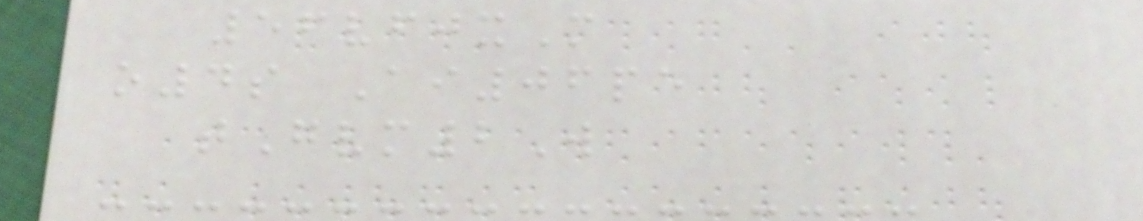56vfjxM
o4s Ai06pe
tGvm2W
